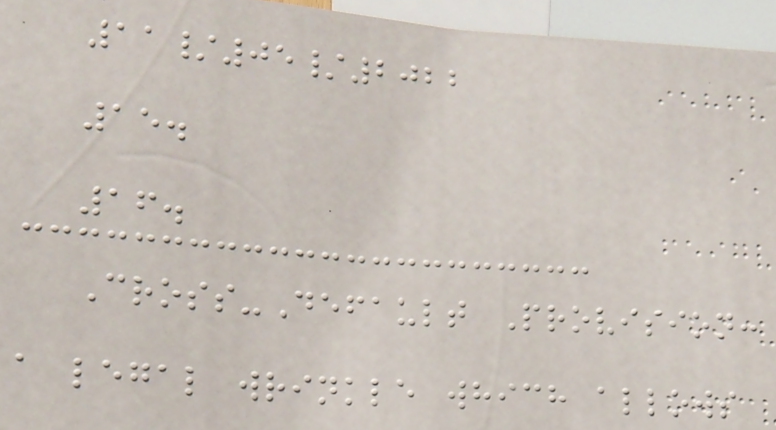11/05/2022
15.
16.
Cross-Default Provision:
a legal wrinkle which allows
